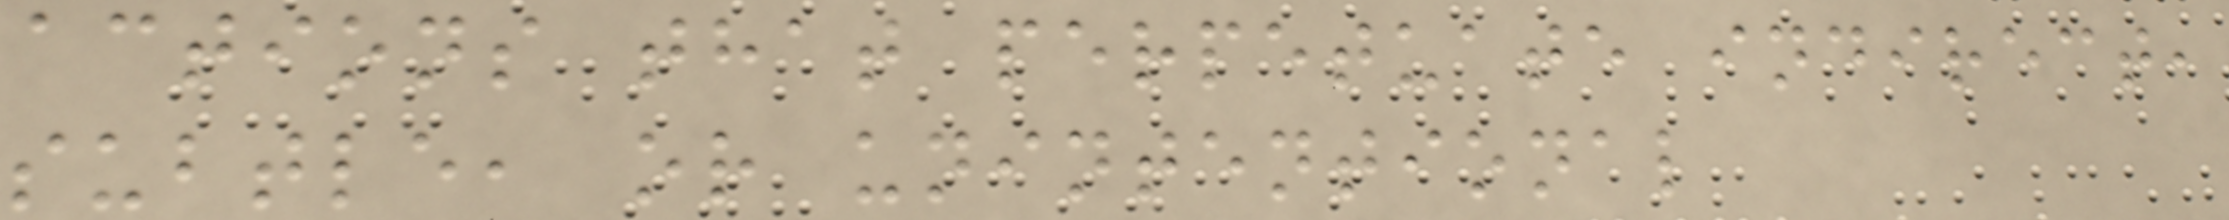actions that perpetuate indirect,
subtle, or unintentional
